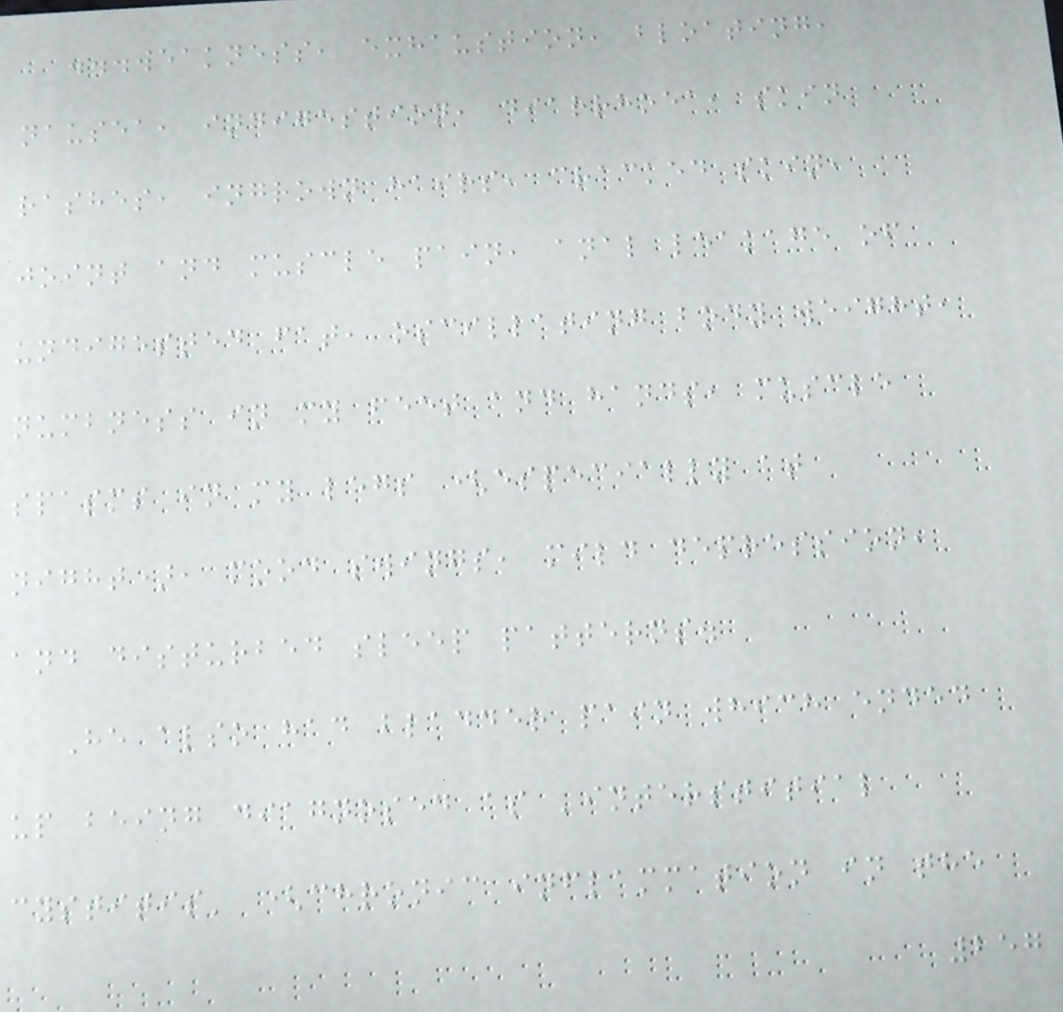...weakness, exhaustion, bloating,
nausea, indigestion, diarrhoea, skin
rashes, ingrown hairs, cracked skin,
joint and muscle pain, anal leakage of
undigested fat, oscillating body weight,
numbness in my feet and hands, muscle
spasms in my legs (especially at
night), mood swings, mild depression,
and disturbed sleep patterns.
He also had bladder pain which ended
up being diagnosed as 'interstitial
cystitis' (chronic inflammation in the
257
